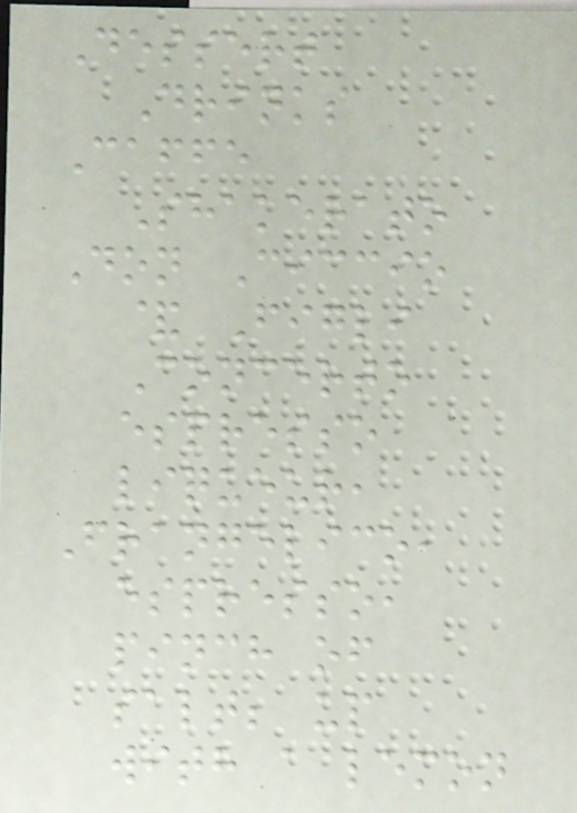Dessert
Drinks
Caffe
Shakerato
Don Ciccio
& Figli
Concerto
espresso
liqueur,
Frangelico,
espresso,
pinch of
salt; up
with a lemon
